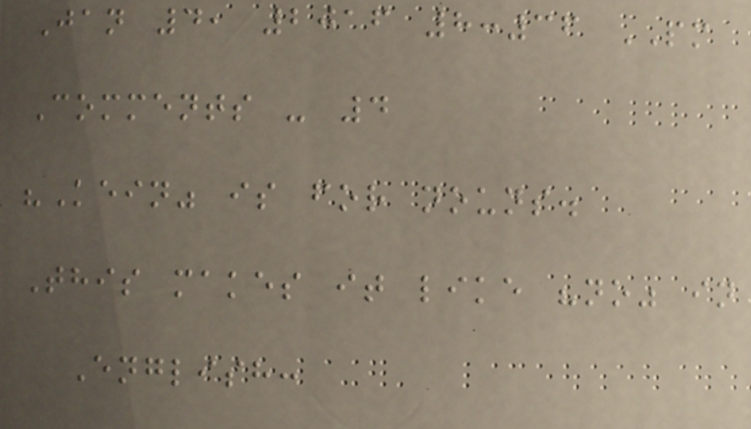Jan 4, 2016 8:36 PM
Comments - 4
"Kein" is for nouns.
This makes it like "no" in
English:
